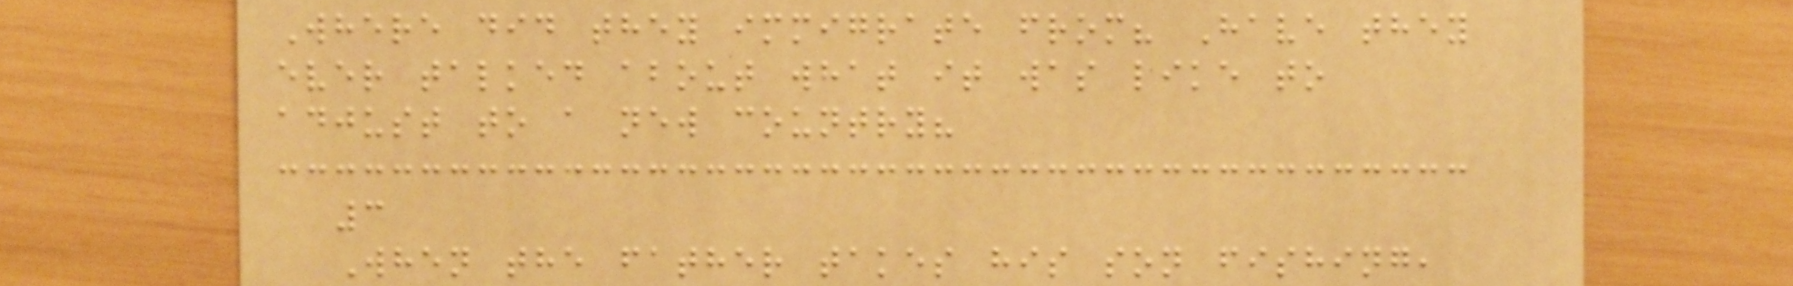Where did they immigrate from? Have they
ever talked about what it was like to
adjust to a new country?
3
When the father takes his son fishing,
